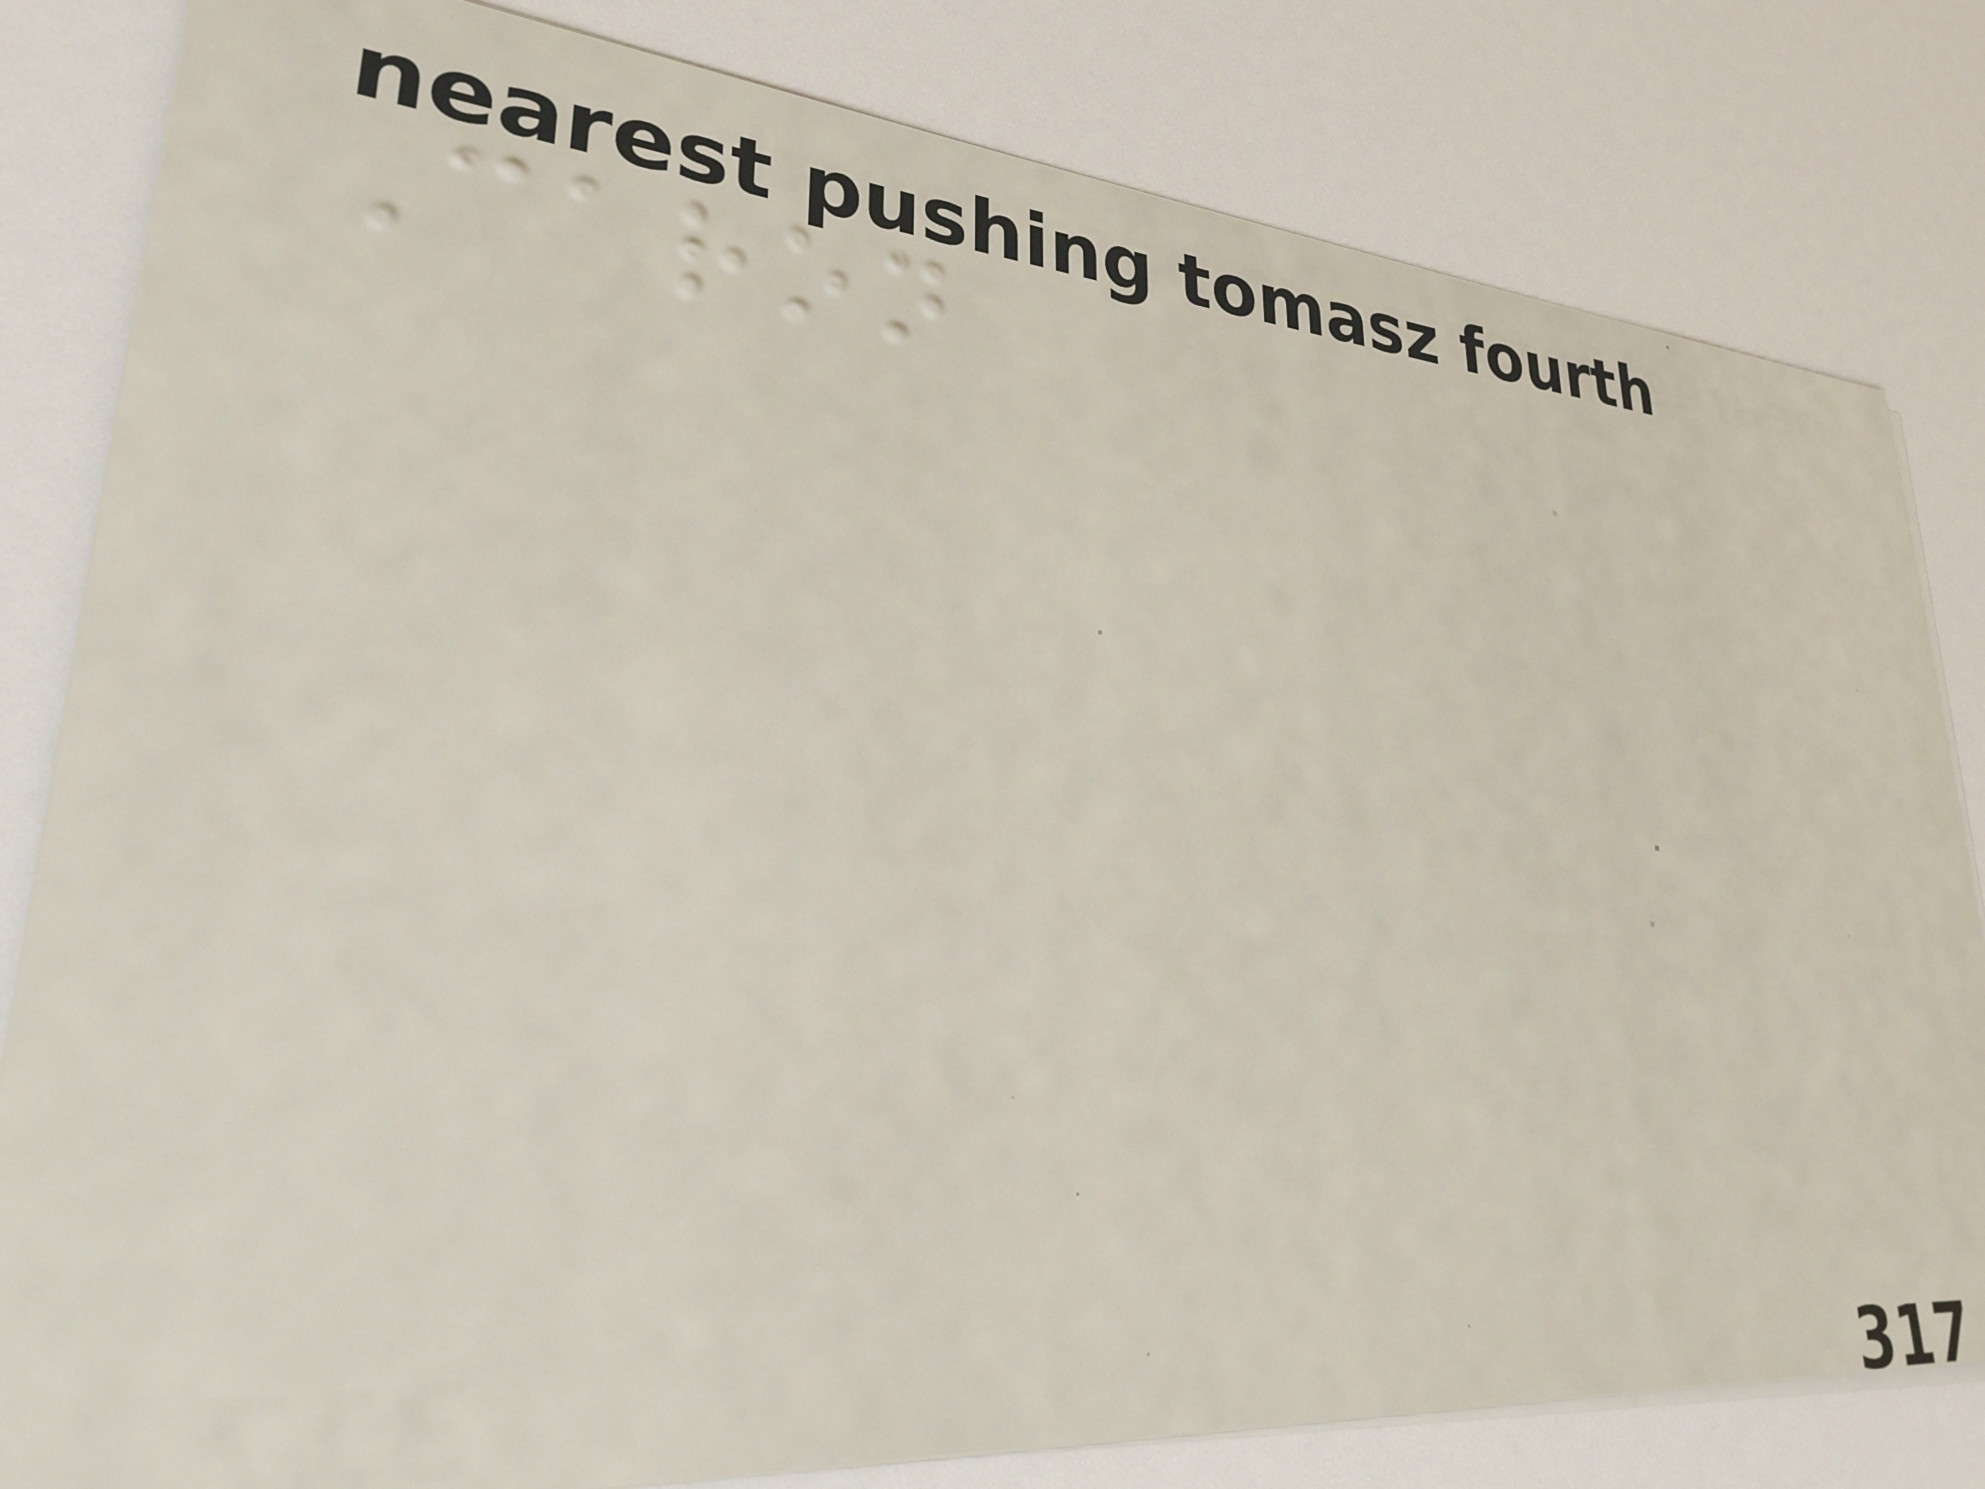Caron
